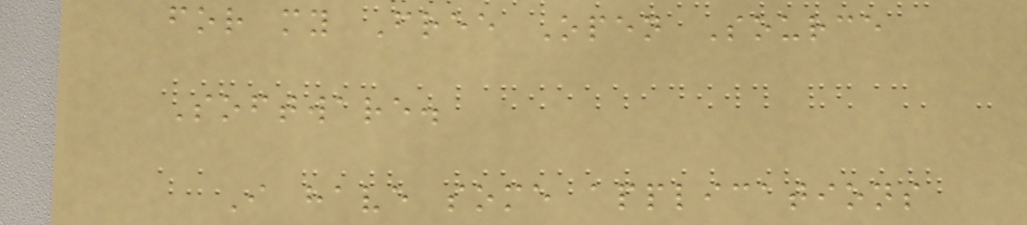for my Free Open Source
Software.
I have some applications
